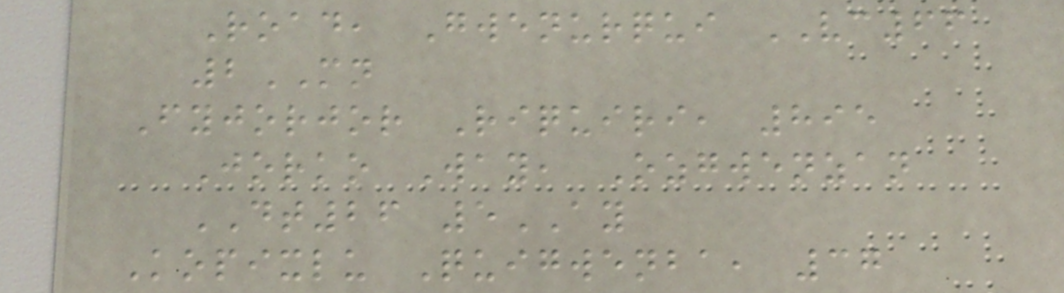Road, Gwenurqui VC66
2MN
Fyjorjor Riquiri, 895
Jorko Way, Ozgwenzan
DT26 5AY
Kopixlu Quigwenba, 37
